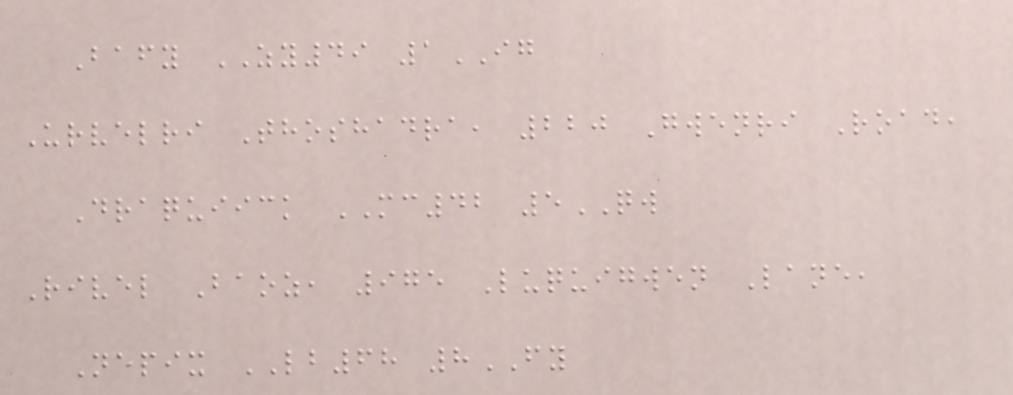Bafy ZY49 1IG
Urvelri Thoshadra, 220 Gwenri Road,
Draquiick MC42 5QW
Rivel Baoz, 975 Luquigwen Lane,
Nepix LB68 8FY
